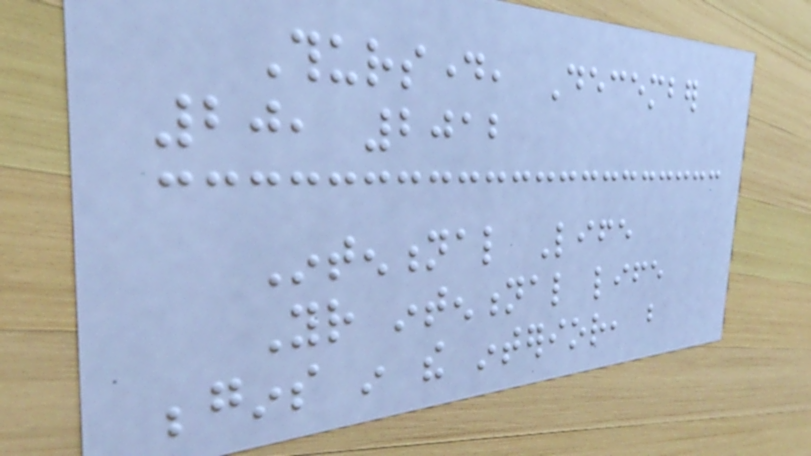Thursday, December
20, 2012
Intentional Life
Your intentional life
begins in the interior, but
